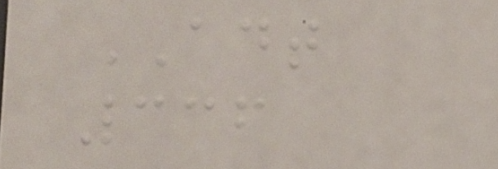ADT
336
